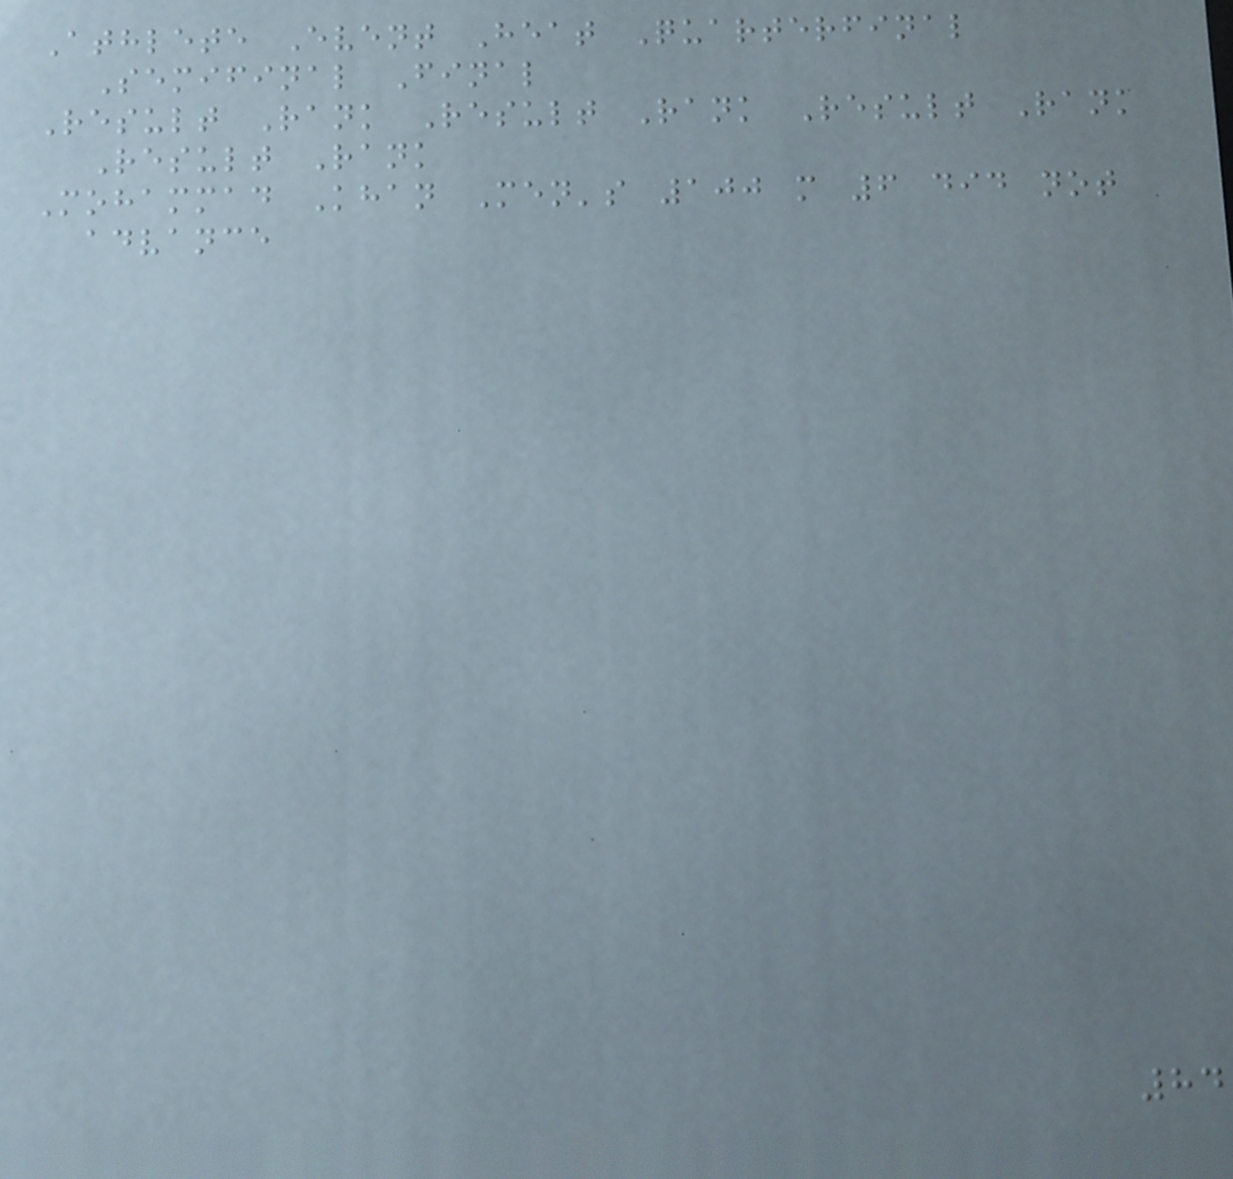Athlete Event Heat Quarterfinal
Semifinal Final
Result Rank Result Rank Result Rank
Result Rank
Mohammad Khan Men's 100 m 6 did not
advance
84
